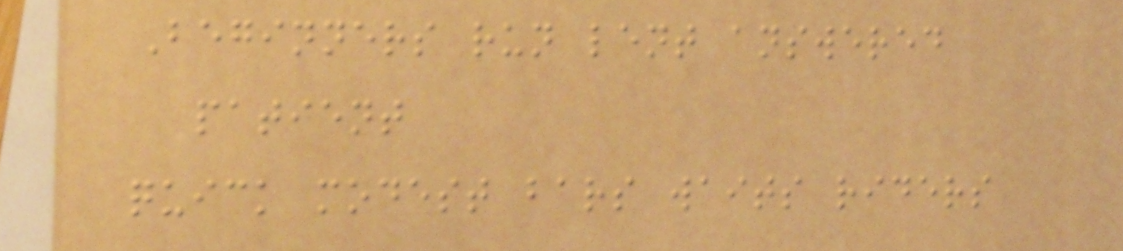Beginners run lent answered
patient
quick modest bars waits riders
